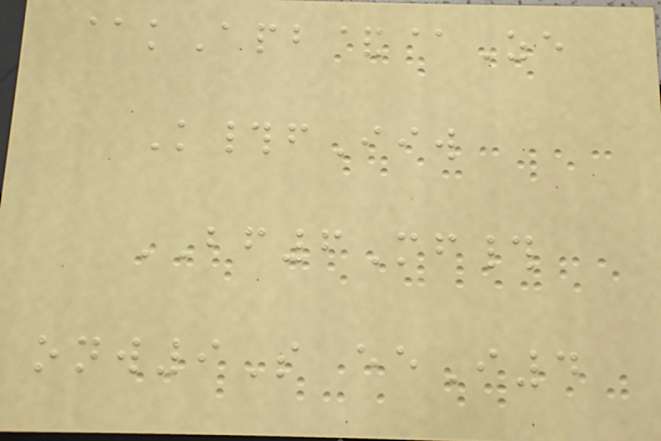@kApb&@Ze
K#fIiw
BF6Mf#
onw9S eeI4
